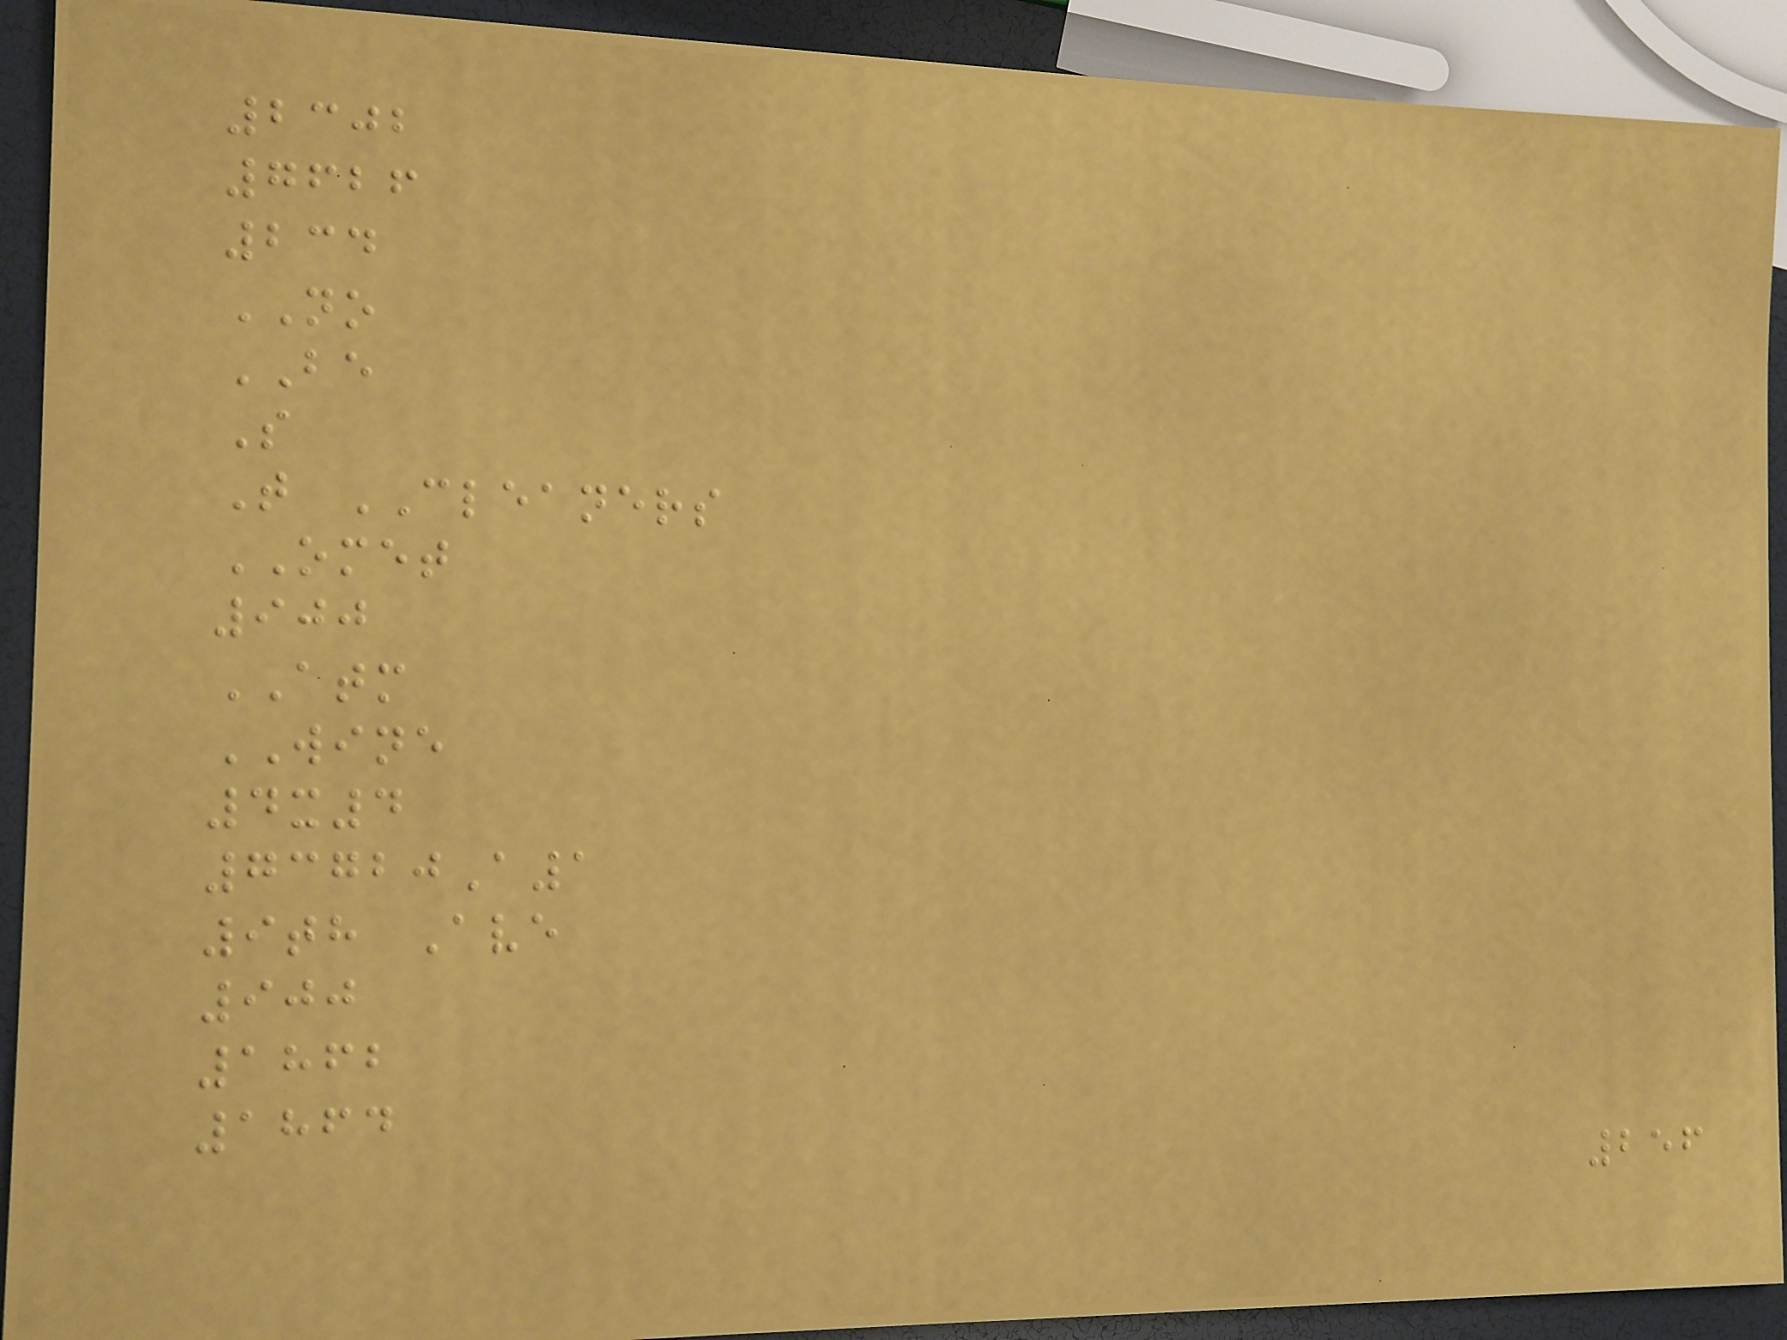2302
7626
234
NO
BE
S
T CLEANERS
OMET
900
ATM
WINE
4x4
73720A1
9th Ave
900
1862
1864
256
